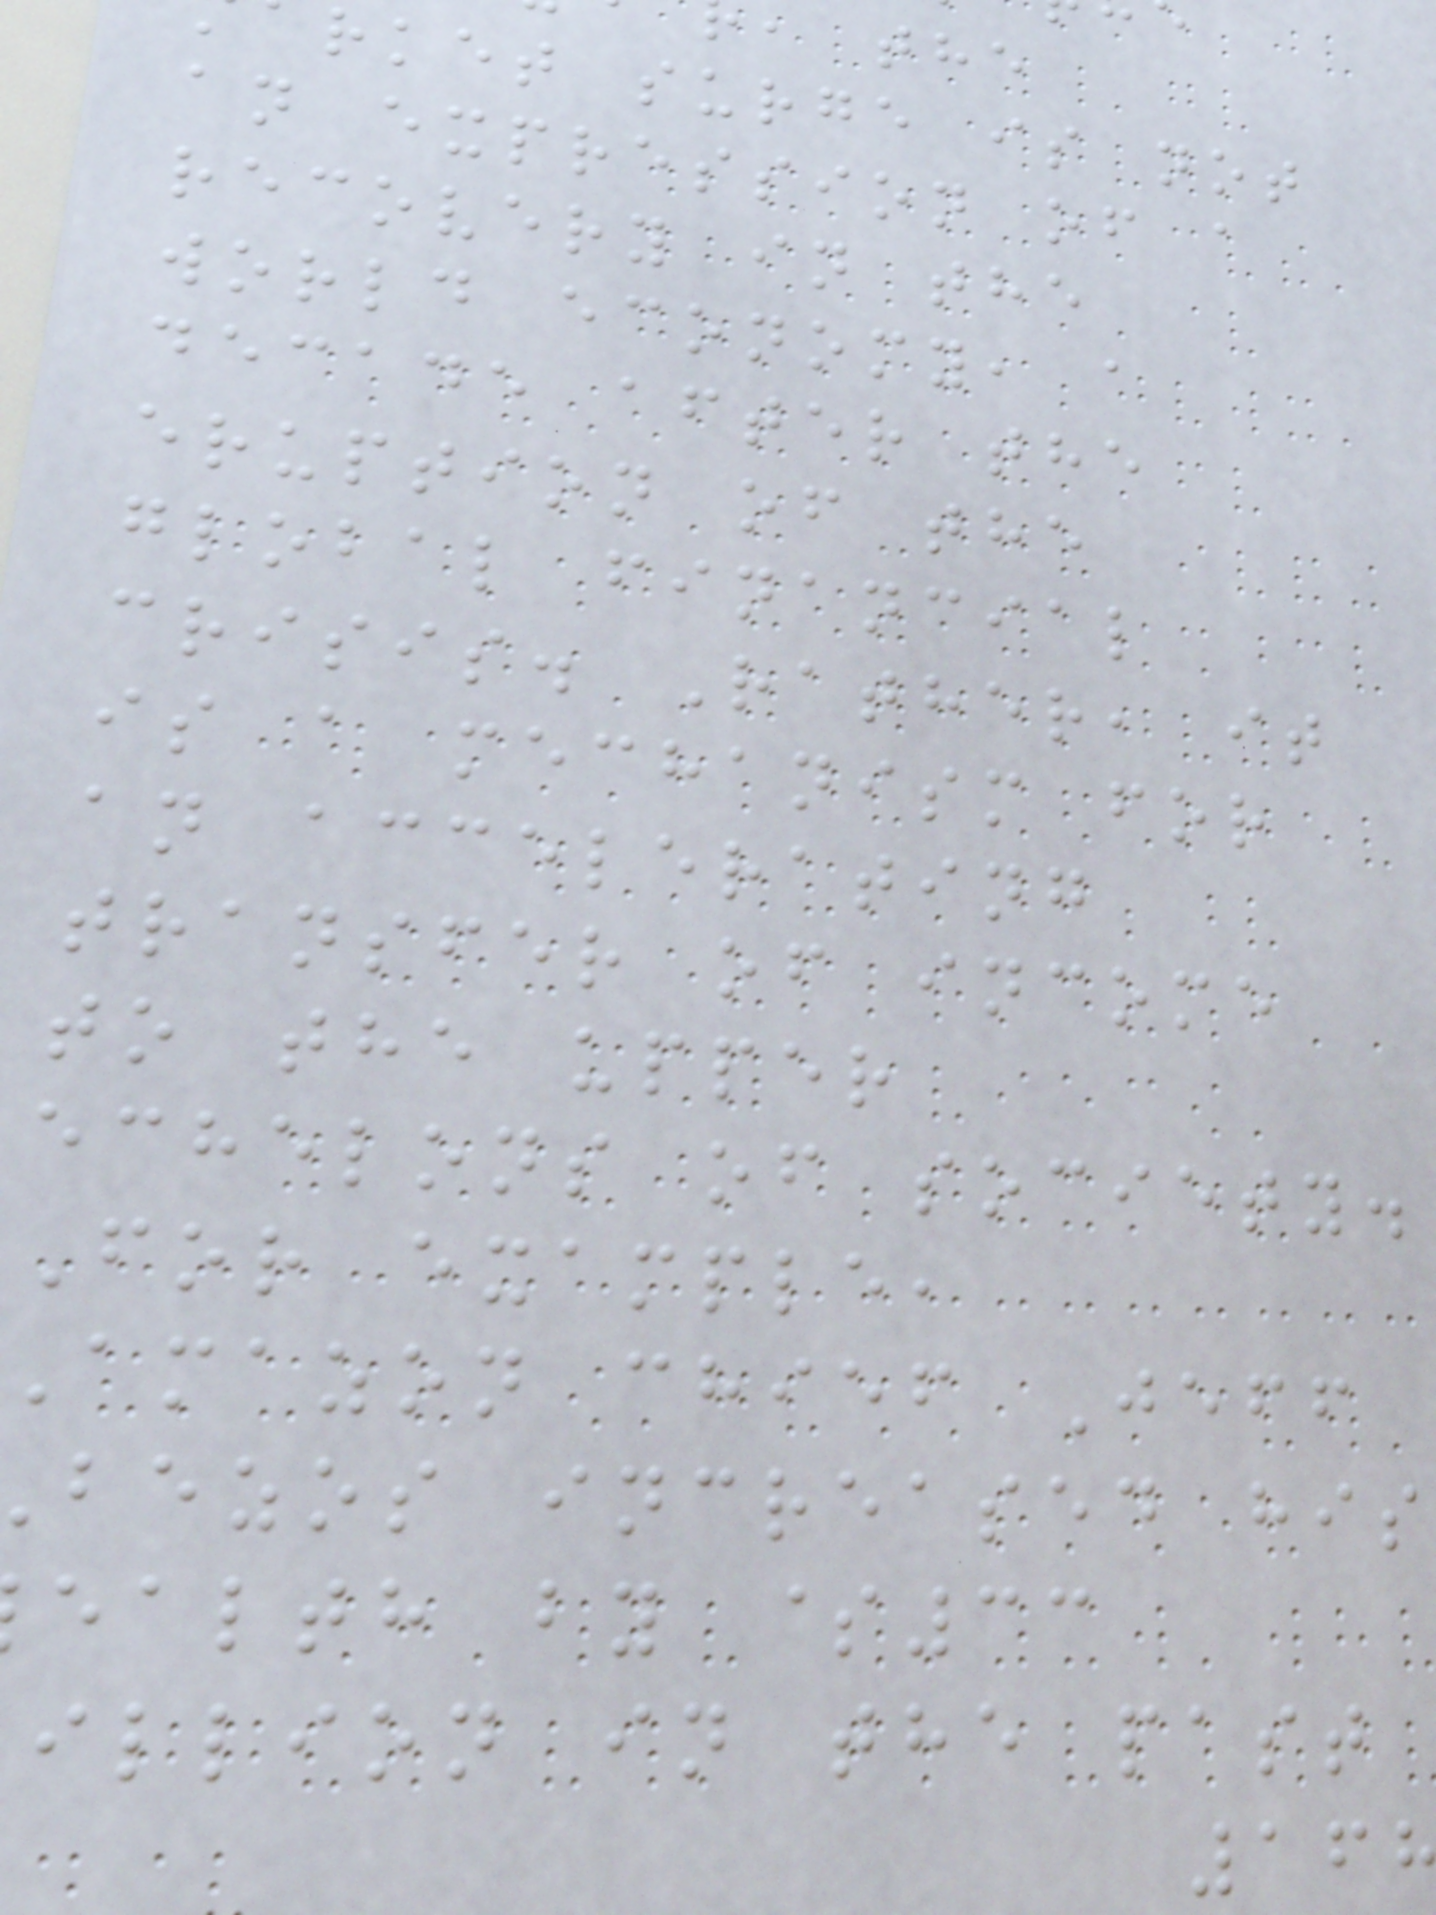, the
rket surge is not
an expression of a
recovery in the
world economy, a
decade after the
eruption of the
global financial
crisis. Rather, it
is a mechanism for
an accelerating
transfer of income
to the upper
echelons of society.
For example,
amazon chief Jeff
bezos increased his
ealth by $33
illion in the past
